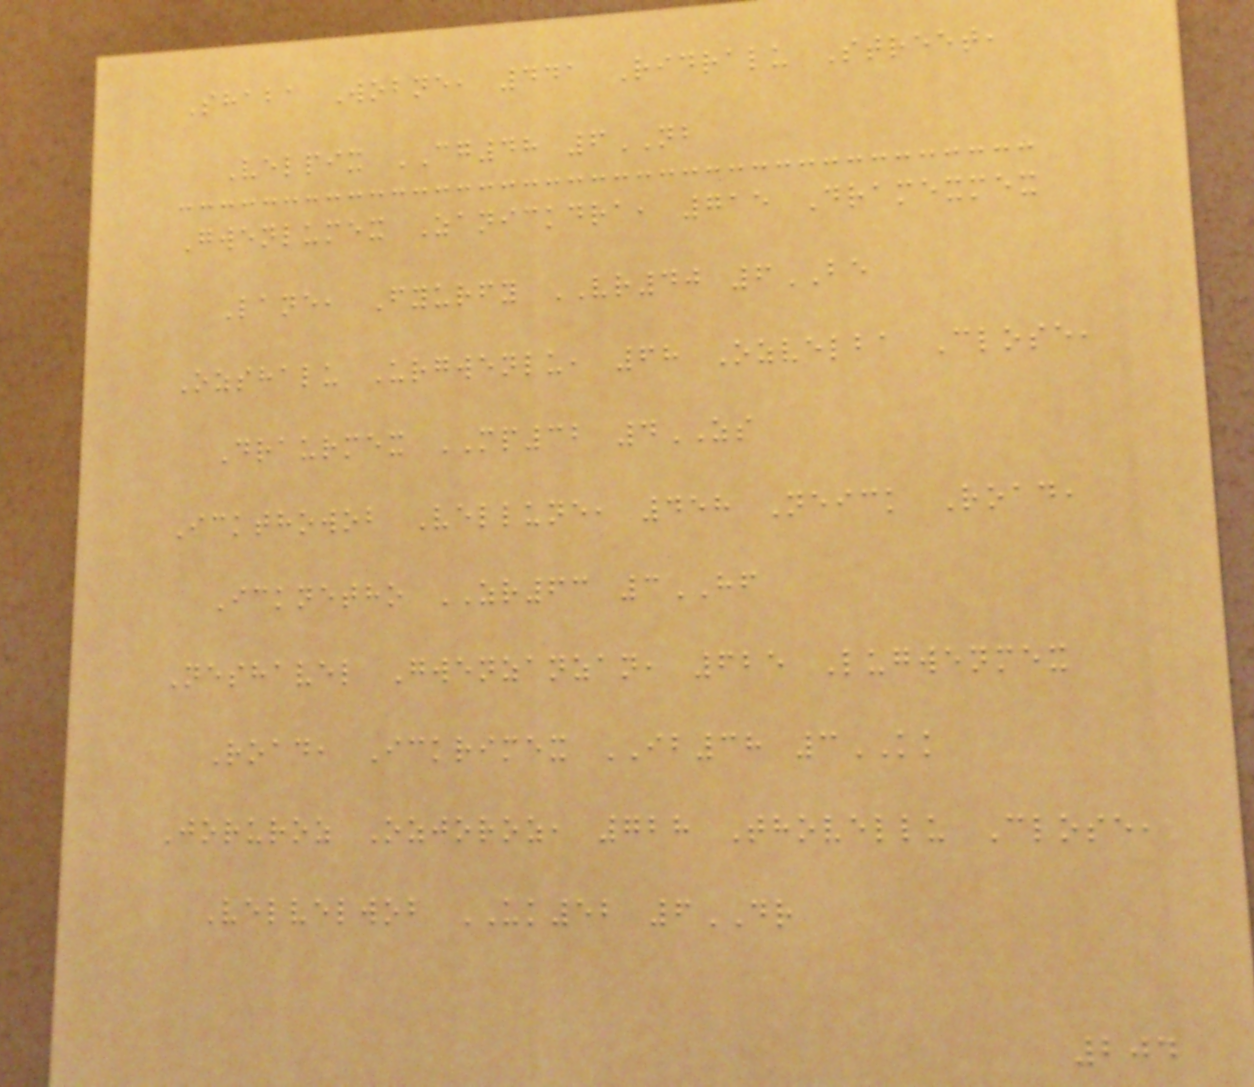Shaba Wobne, 441 Ridralu Street,
Velpix CG48 6NB
Gwenlumex Zanickdra, 715 Dramexmex
Lane, Fyurfy VR40 6BE
Ozshalu Urgwenlu, 68 Ozvelba Close,
Draurmex MP32 4ZS
Ickthowob Vellune, 458 Neick Road,
Icknetho ZR63 3HF
Neshavel Gwenzanzan, 625 Lugwenmex
Road, Ickrimex IB38 3KK
Joruroz Ozjoroz, 728 Thovellu Close,
Velvelwob UK52 6DR
204
